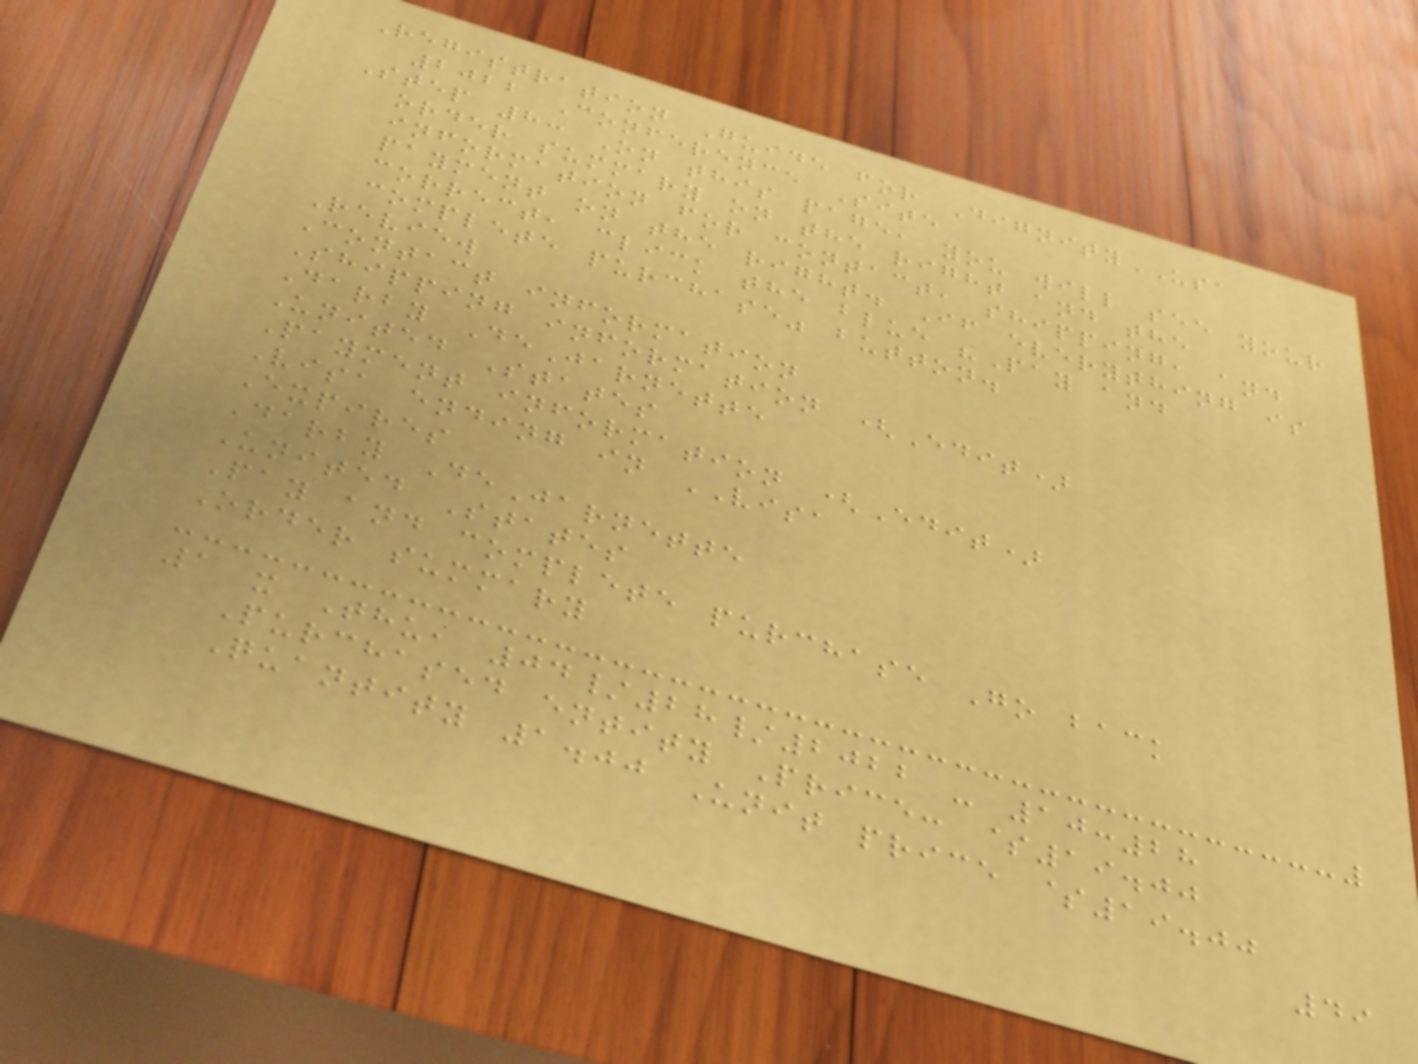Registration Guide for DignityUSA
2022 Conference Site
Step 8: On this page, you will see your
order summary on the right and the
information for contact, shipping, and
payment on the right. If everything is
correct, click the blue "Pay and
complete purchase" button.
Review
Contact information
Shipping information (Edit)
Darby DeJarnette
United States
Payment information (Edit)
Visa ending in VISA
Expires
Darby DeJarnette
United States
Pay and complete purchase Go back
Order summary
1 x Thu, 04/28/2022 - 10:28
Purchased entity Price: $19.00
Quantity 1.00 Unit price $19.00
49
